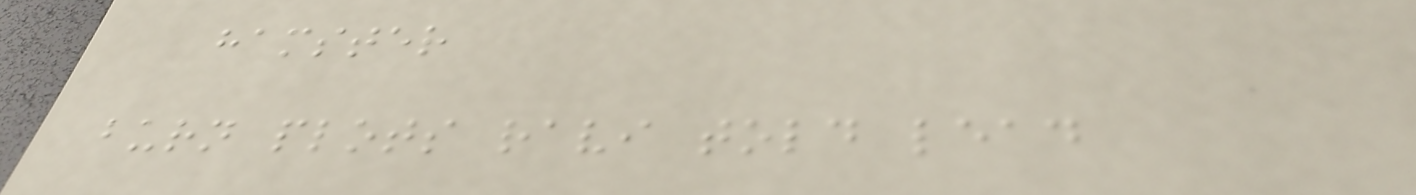hamster
burn plots ravi told lead
